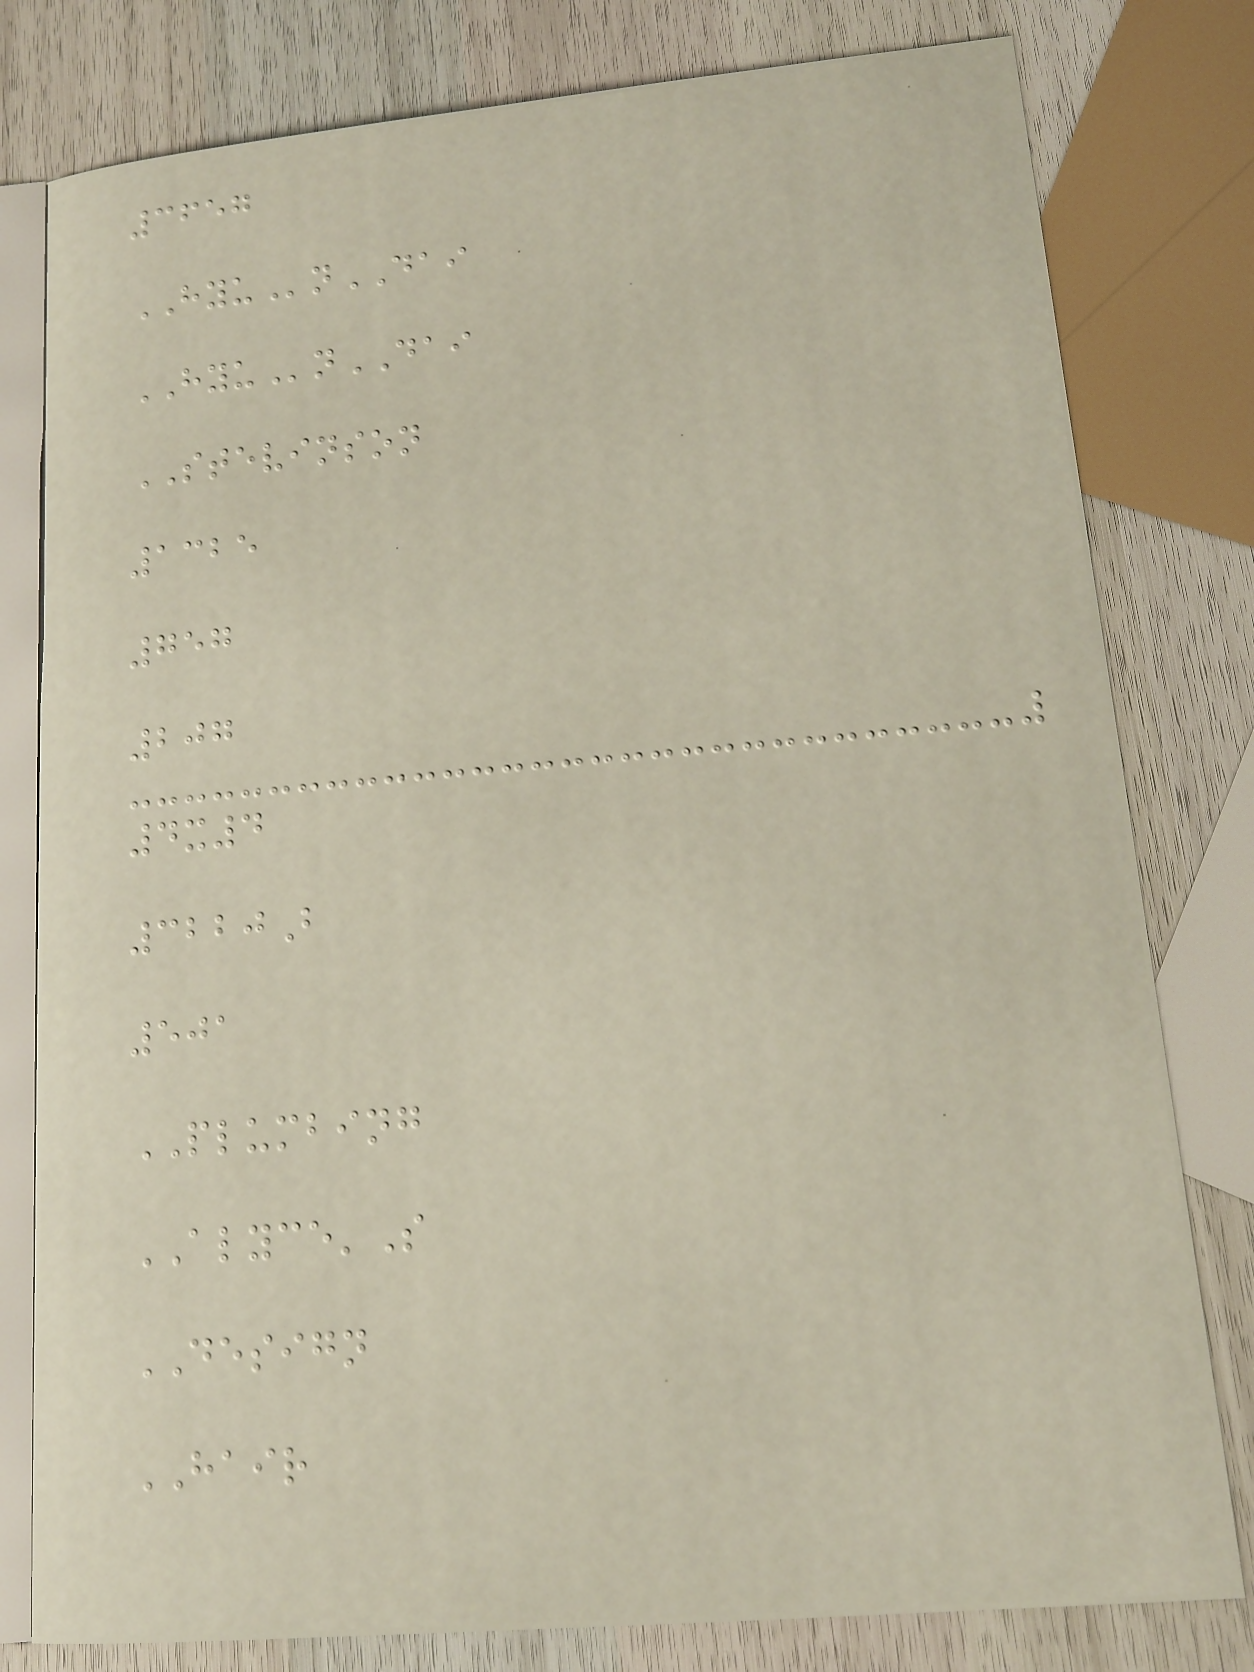3657
HYUnDAI
HYUnDAI
STEVINSON
1325
757
207
4x4
3220B
501
PLUMBING
ALYCE'S
DESIGN
HAIR
